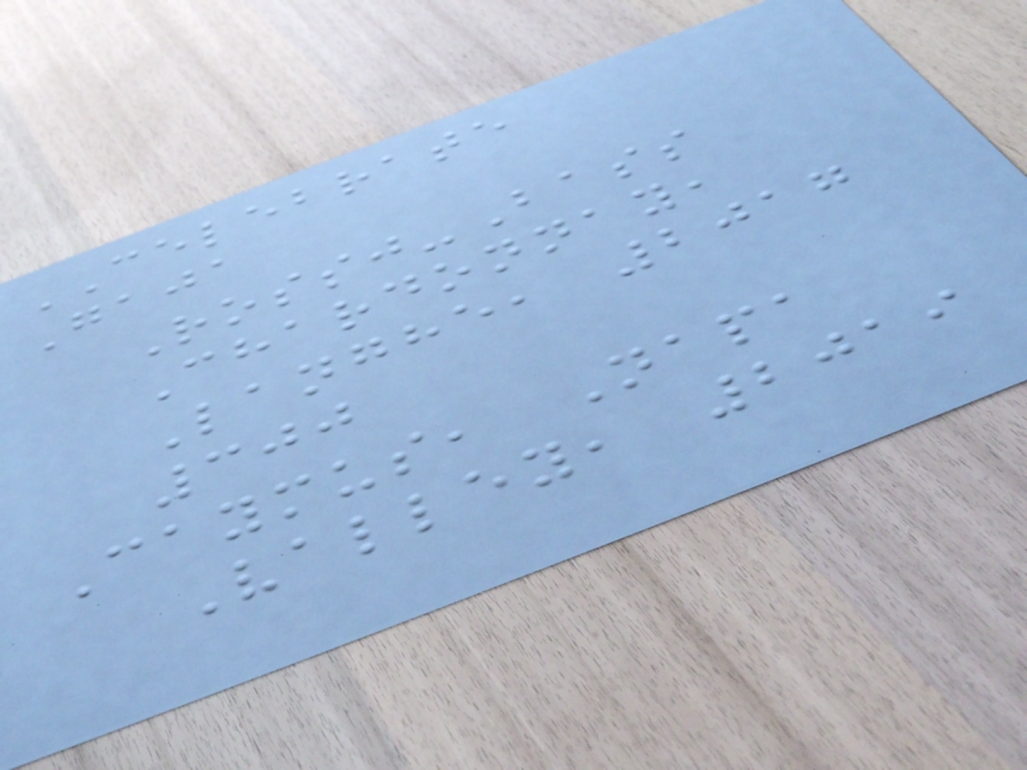CELEBRATE
Gaja
Rossj-Bass
Chardonnay,
Langhe, 2017
300
Caymus, Napa
Valley, 2019
